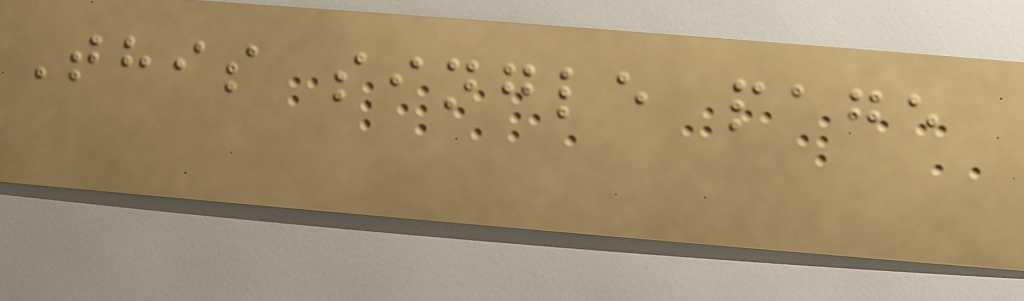This single page
